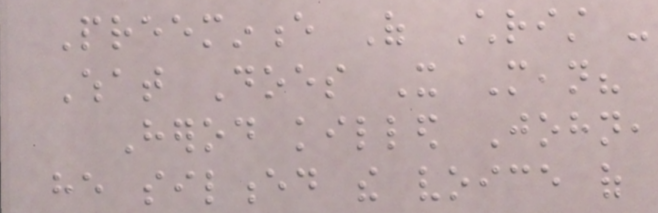Preeminence Of Christ -
What Does It Mean?
Herod killed John,
he silenced the voice of
